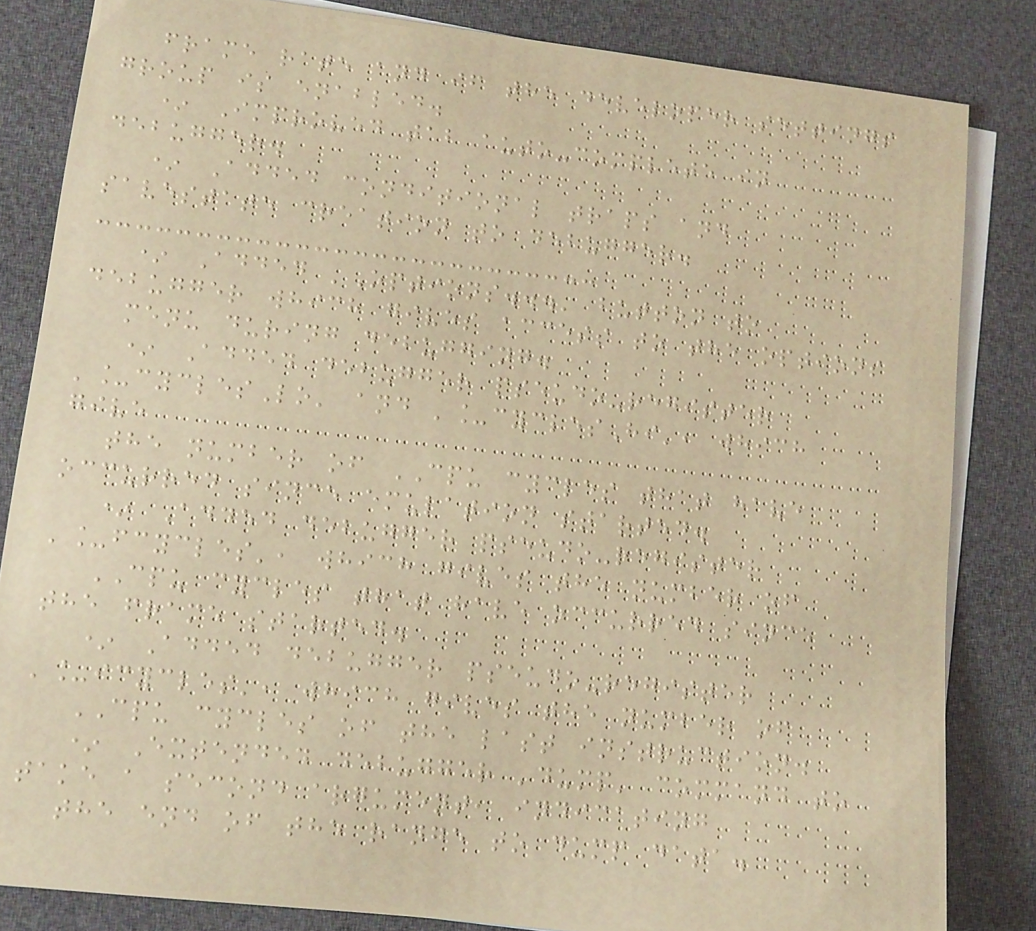frame rate and if the developer settings
group is enabled.
* Improved tab auto-complete in
debugger.
* Added conditional traps and
savestate creation to debugger.
* Added 'Options...' button to
debugger which gives access to the options
menu during debugging.
* Added debugger pseudo-register
'_cyclesLo' and '_cyclesHi', which
give
the number of CPU cycles that have
occurred since emulation started.
* Added debugger pseudo-register
'_fcycles', which gives the number of
CPU cycles that have occurred since
the frame started.
* Added debugger pseudo-register
'_icycles', which gives the number of
CPU cycles of the last instruction.
* Extended debugger 'dump' command to
take a second argument, indicating
the end of the range to dump data.
